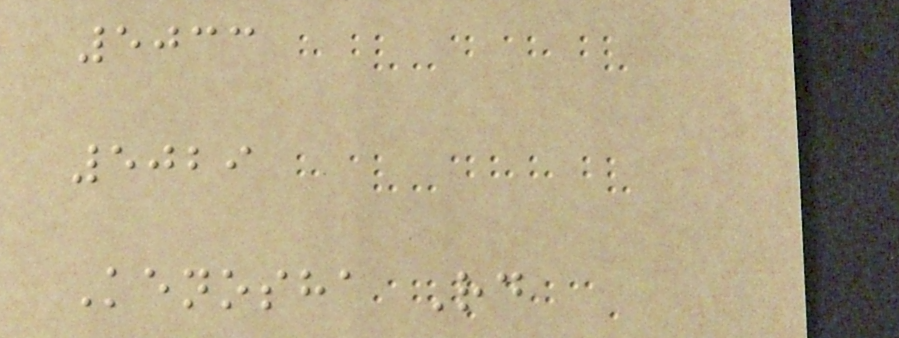5033
5029
Kenosha Rd
